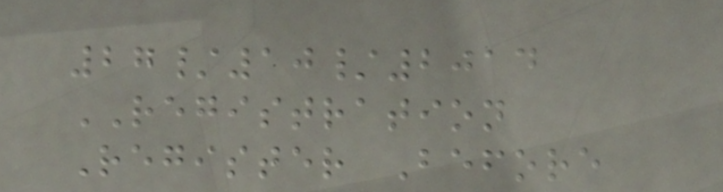27/10/2014
REGISTRATION
Register Before
